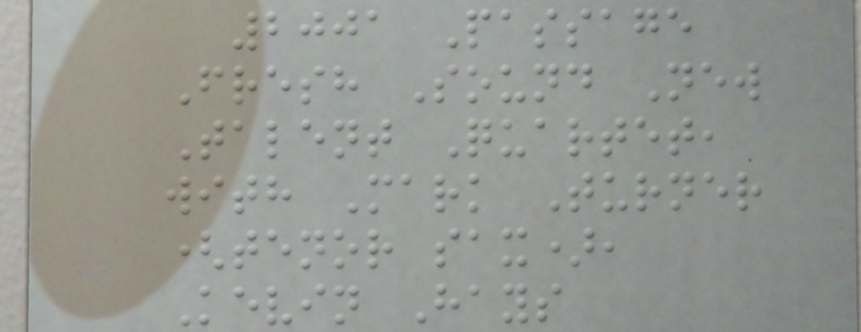2001 Passage
Fresh Sound New
Talent Quartet,
with Mark Turner
(tenor sax),
Kevin Hays
